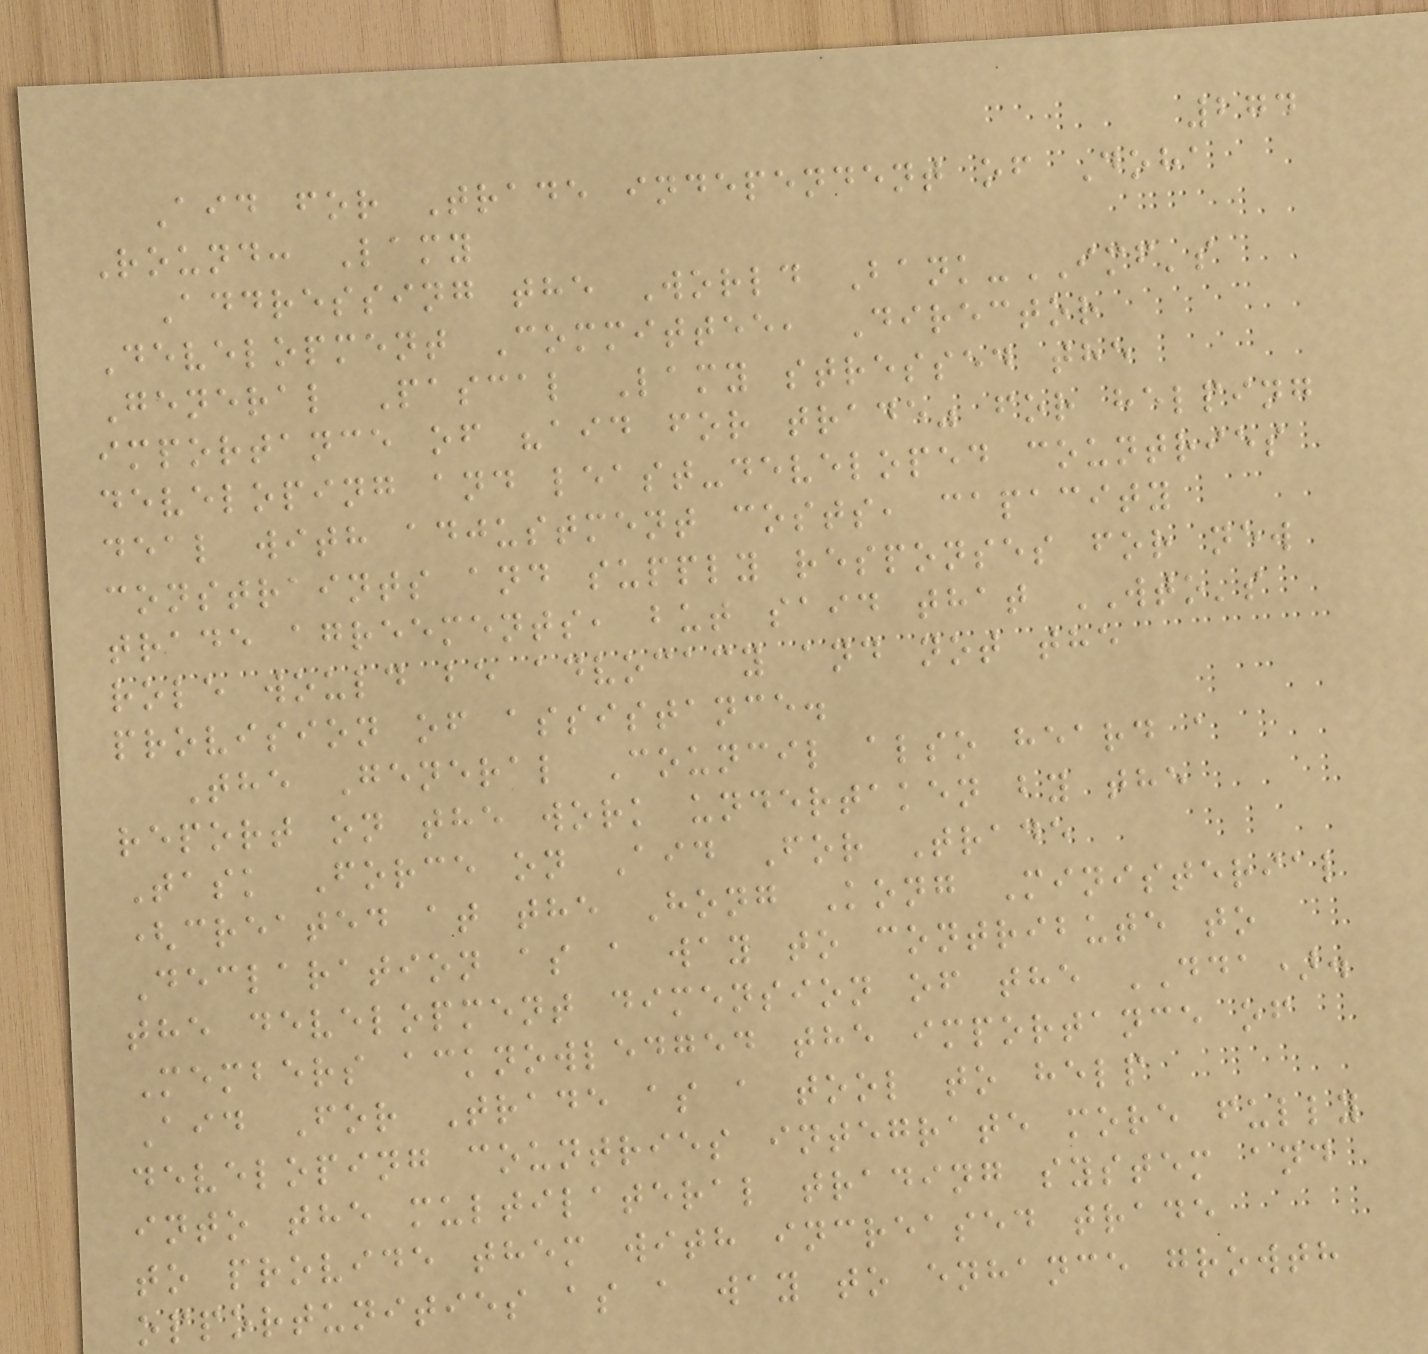274
Aid for Trade independent of Doha
Round: Lamy
Addressing the World Bank-IMF's
Development Committee, Director
General Pascal Lamy stressed the
importance of "aid for trade" for helping
developing and least-developed countries
deal with adjustment costs, capacity
constraints and supply responses for new
trade agreements, but said that WTO's
role would be advocacy and not the
provision of assistance.
The General Council also heard a
report on the work undertaken by the
Task Force on Aid For Trade
(created at the Hong Kong Ministerial
Declaration as a way to contribute to
the development dimension of the DDA).
Members acknowledged the importance of
Aid For Trade as a tool to help
developing countries integrate more fully
into the multilateral trading system and
to provide them with increased trade
opportunities as a way to enhance growth
